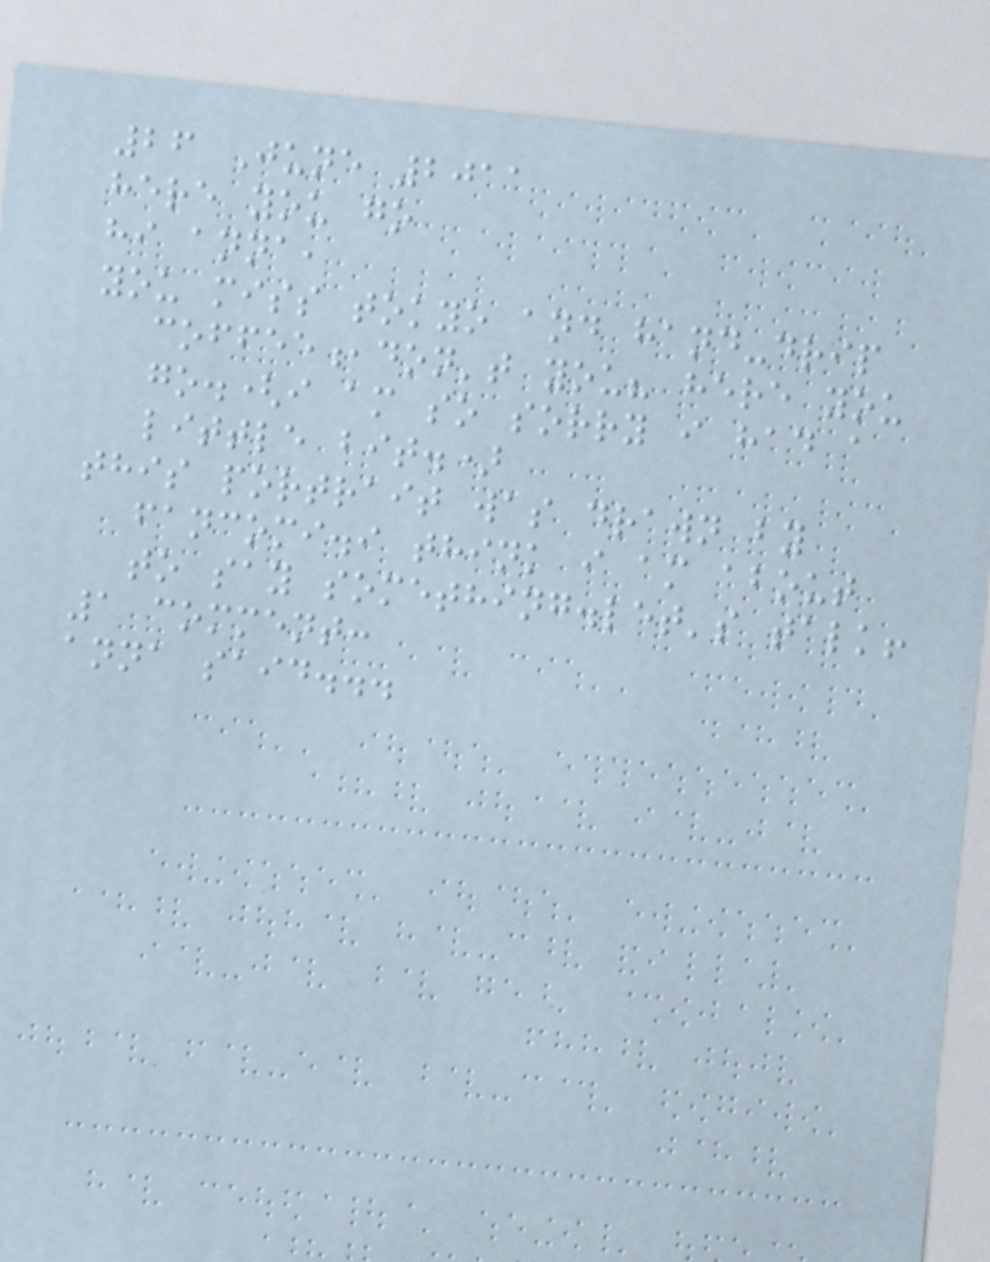26 June 2011
here you go
hi anna,
you miss tokyo and hand-drip
coffee,don't you? here you
go.(i am so sorry i had a
little bit.)
this portrait was drawn by
fancomi.i think i am about
to say something.let's talk!
1 comment:
anna said...
